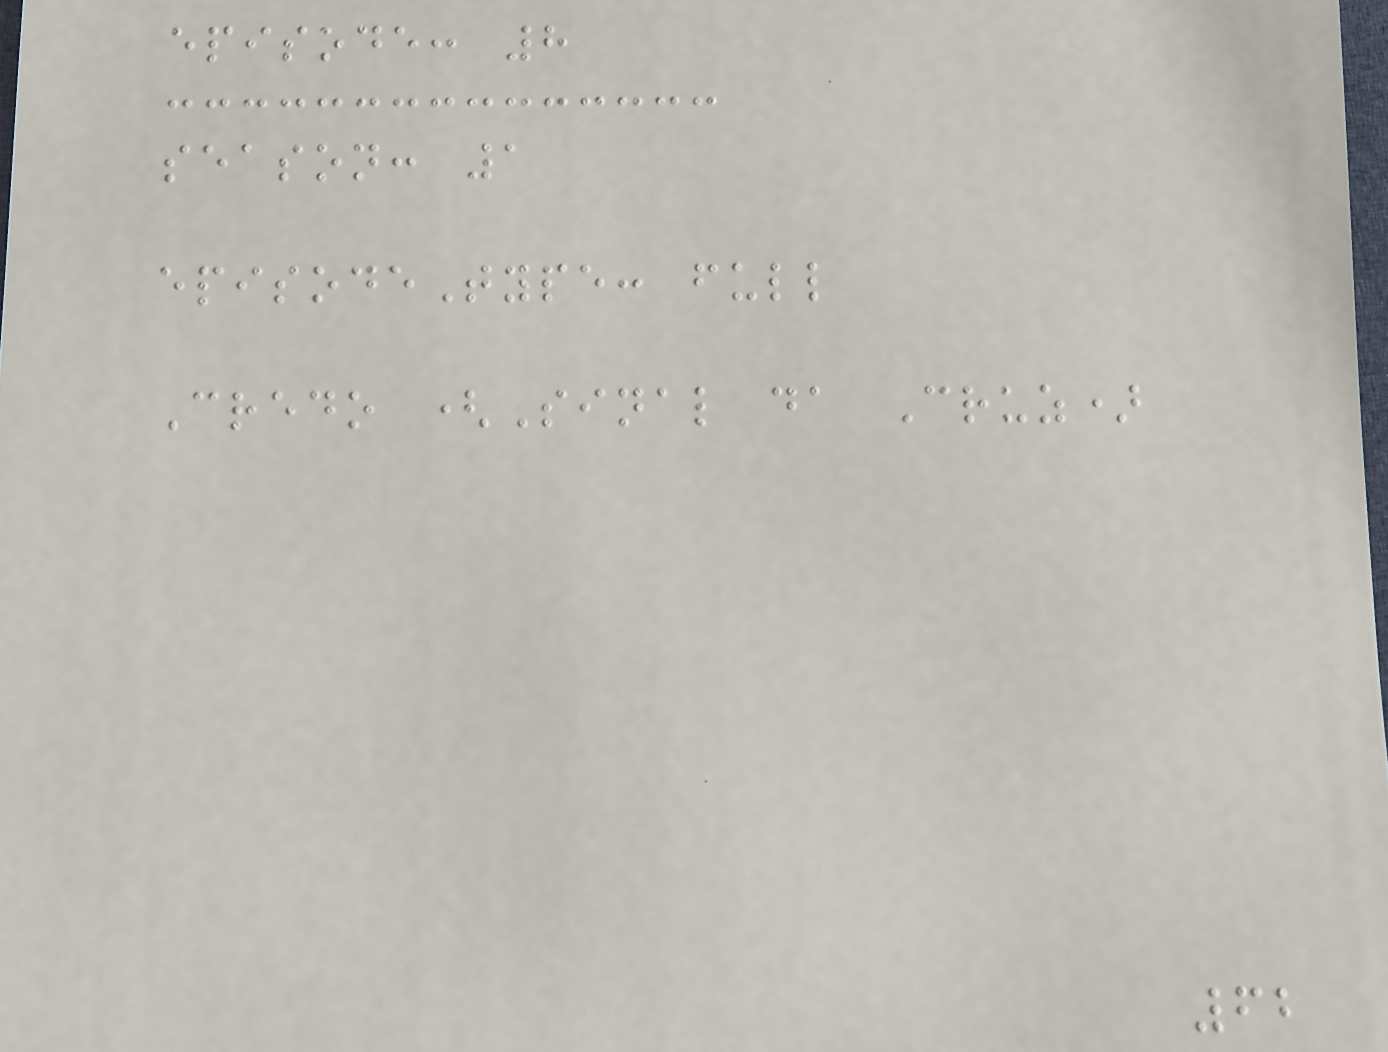episode: 8
season: 1
episodeType: full
Credo (Sinal da Cruz)
62
